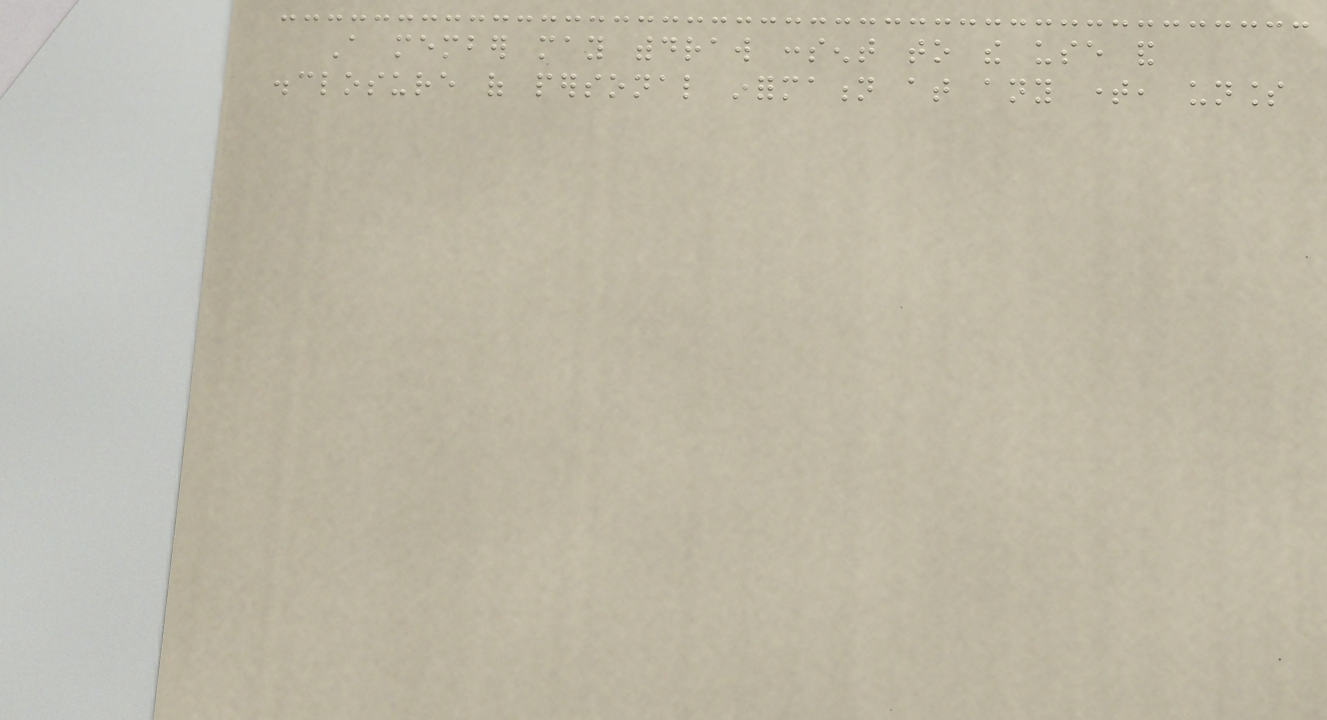A member may withdraw consent to the use and
disclosure of personal information at any time, unless
